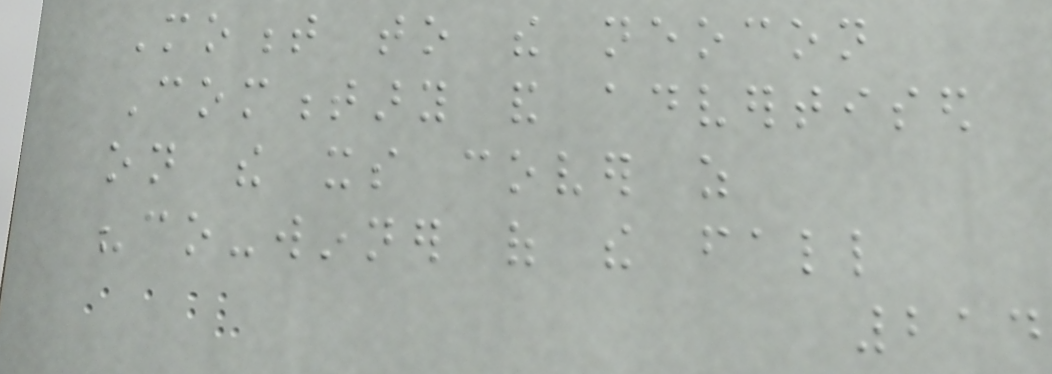Moment to the neocon
Commentary and advertised
on the its cover as
"co-winner of the fall
214
